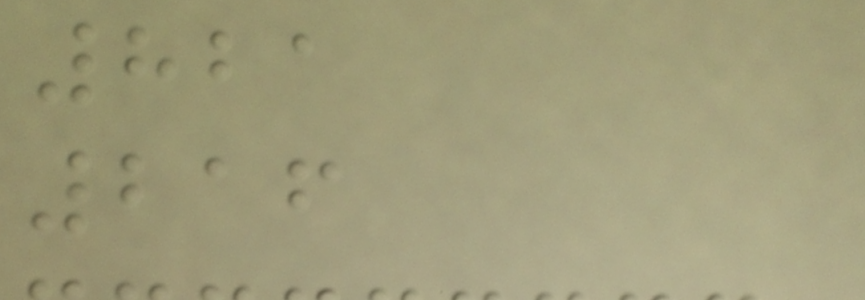821
216
